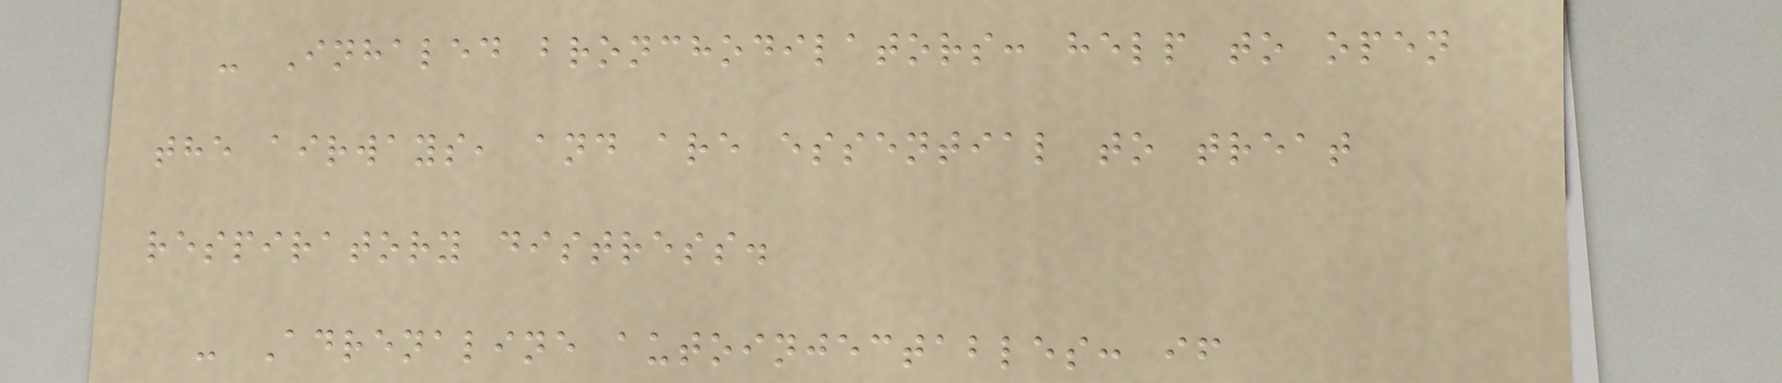- Inhaled bronchodilators: help to open
the airways, and are essential to treat
respiratory distress.
- Adrenaline autoinjectables: if
